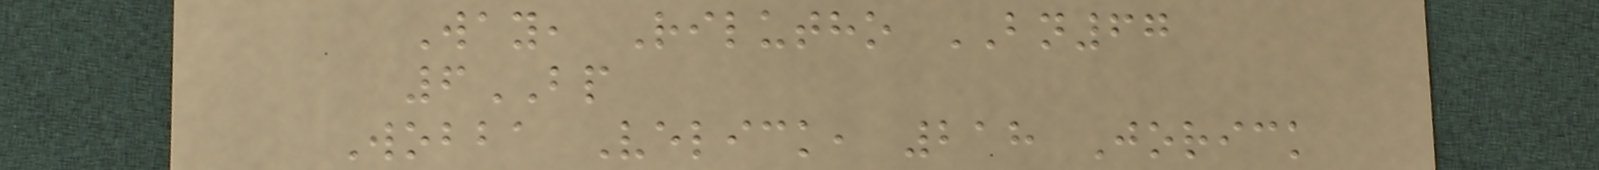Way, Rilutho BN67
6BP
Wobba Velick, 218 Jorick
